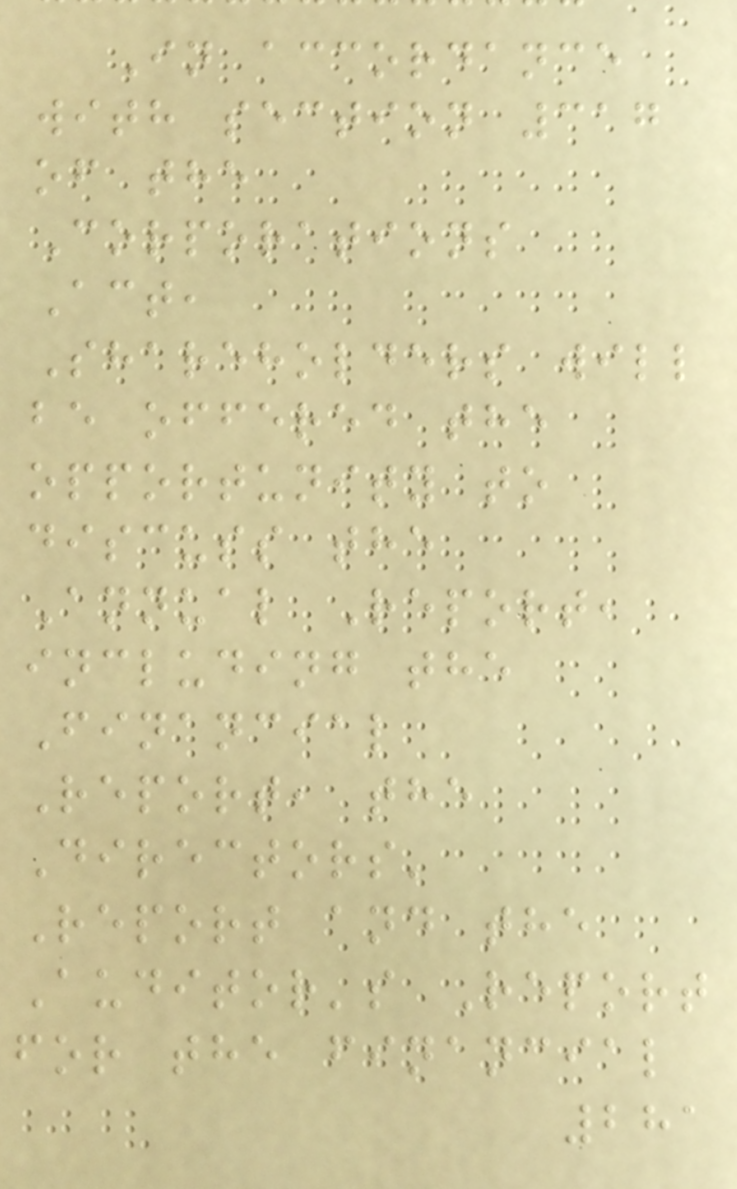In accordance
with section 317
of the
Corporations
Act,
Shareholders will
be offered the
opportunity to
discuss the
Annual Report,
including the
Financial
Report, the
Directors'
Report and the
Auditor's Report
for the financial
281
